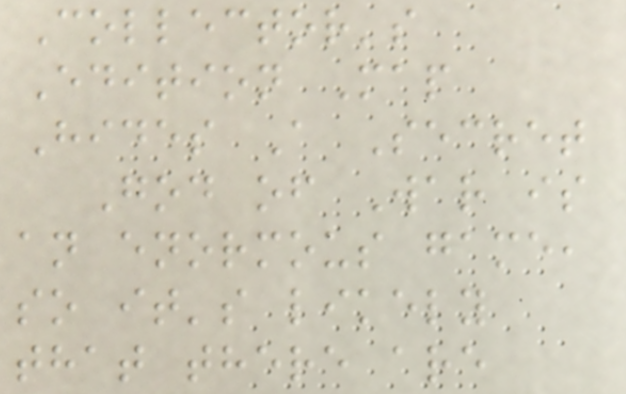Collector's
Edition Map
Hides A Secret
God of War is
an enormous game,
so it's likely
that there are
